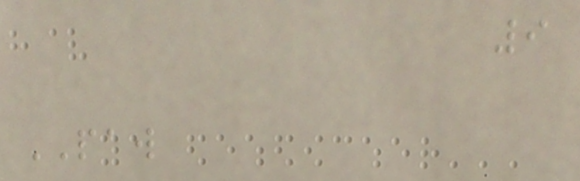9
PAW
